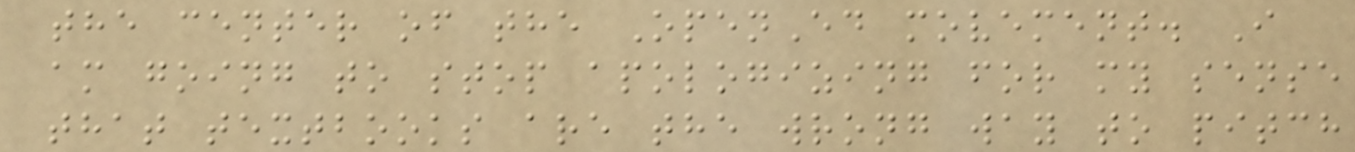the center of the OpenEd movement. I
am going to stop apologizing for my sense
that textbooks are the wrong way to pitch
